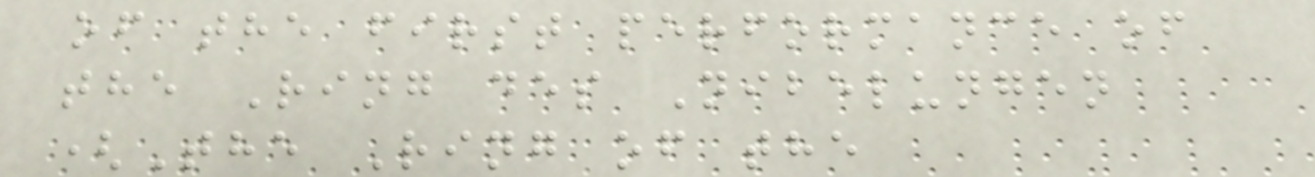of the first performance of
the Ring des Nibelungen
(The Ring of the
